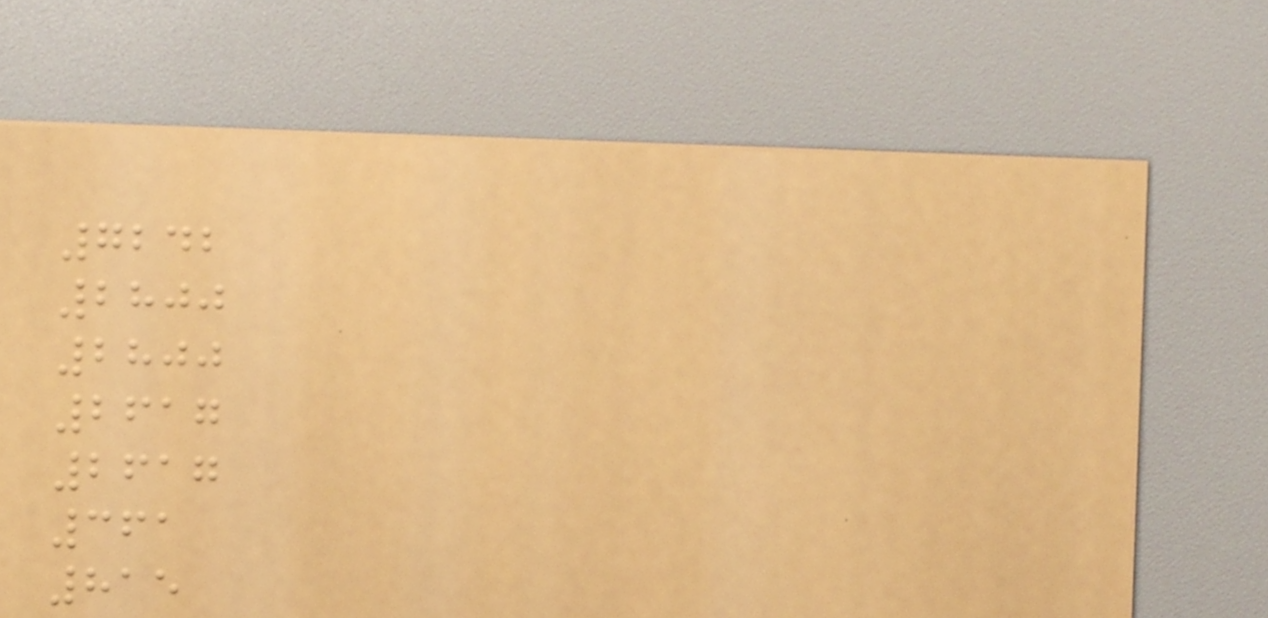7242
2800
2800
2617
2617
361
815
